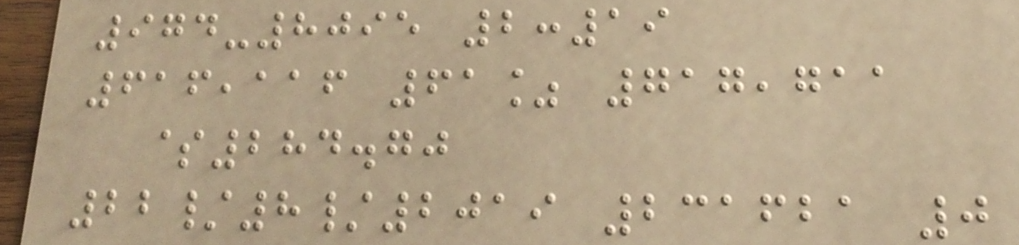974-8095 2:19
616,116 61% 717,711
$284.70
22/8/2019 231621 0
